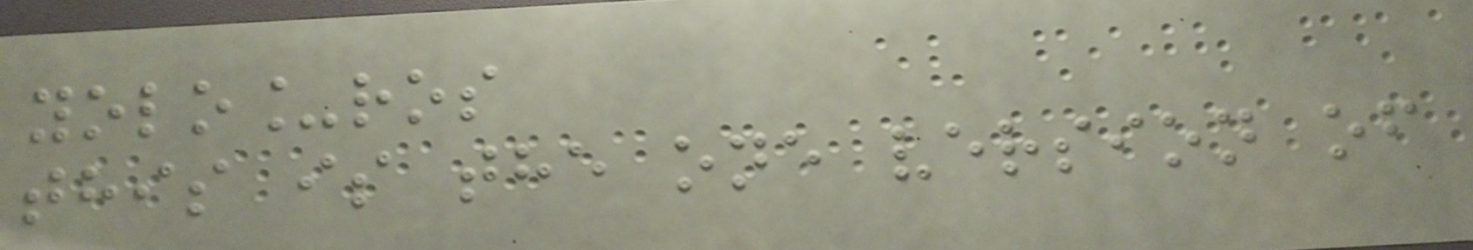yolo_ros
this is the one version of
